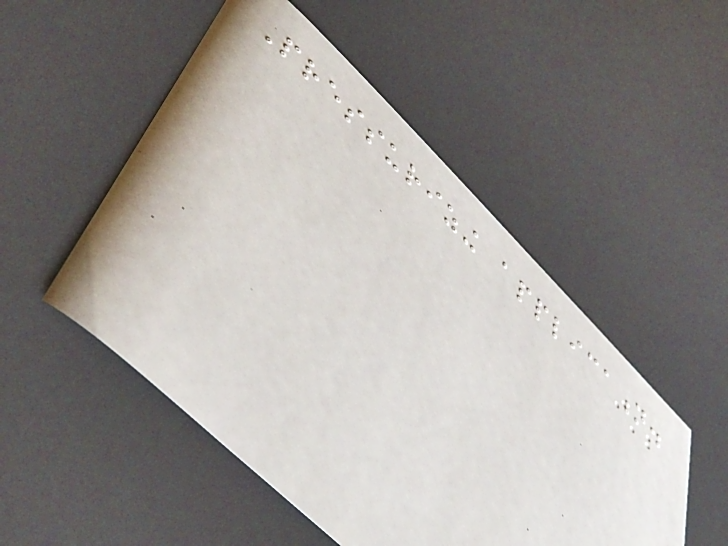Pressurizing application.
